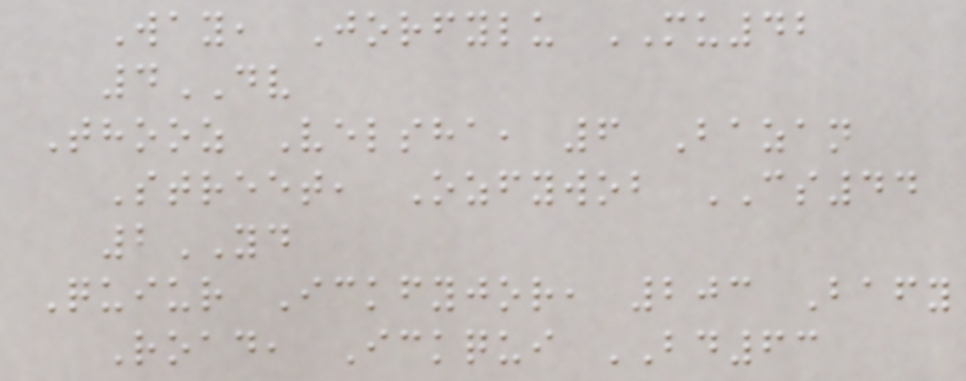Way, Jorfylu MU42
4DV
Thooz Velsha, 6 Bazan
Street, Ozfywob CS44
2YD
Quiur Ickfyjor, 203 Bafy
Road, Ickqui BD63
